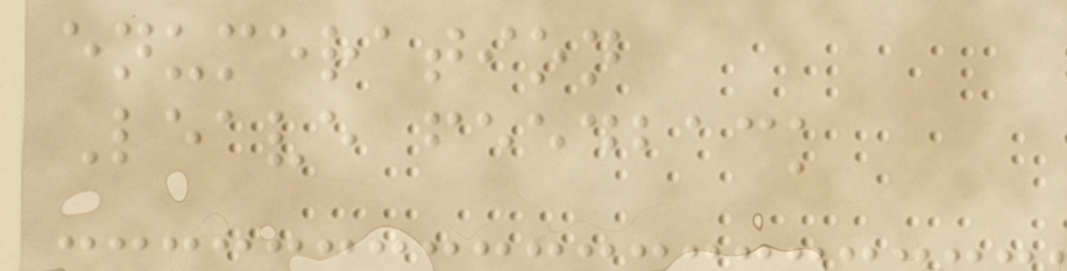enumeration
Leave feedback
